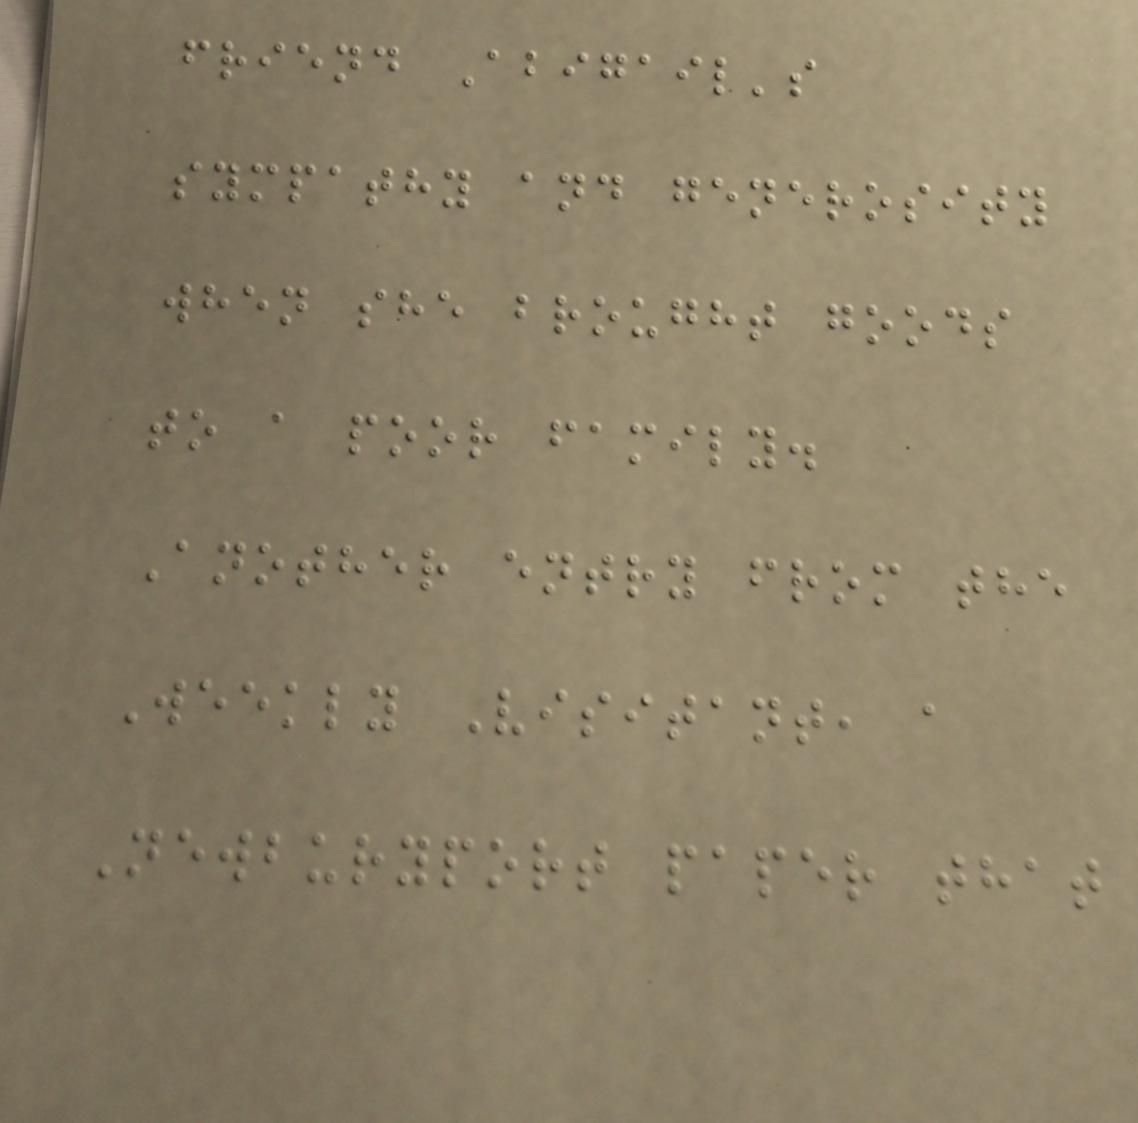friend Abigail's
sympathy and generosity
when she brought goods
to a poor family.
Another entry from the
Weekly Visitant, a
Newburyport paper that
